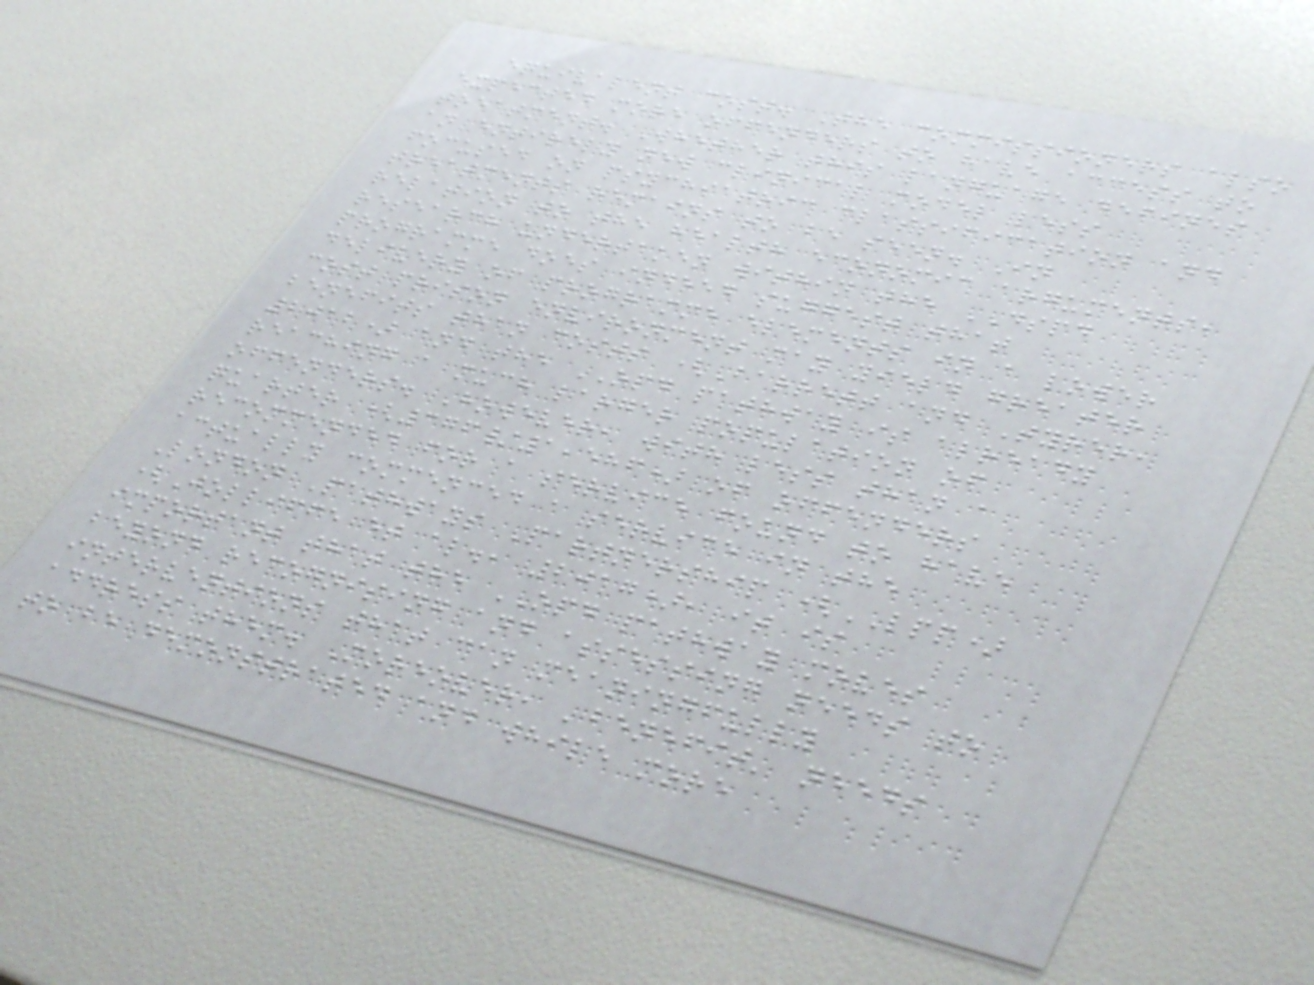equivalent cost. The commissioners also
expected more offenders to have access to
treatment. Whether this language defines
an entirely new clinical model less
focused on psychiatric classification and
treatments remains to be seen. In
relation to the health economic arguments,
research undertaken within the DSPD
programme does indeed suggest that
delivery of programme elements in a lower
cost prison environment may yield greater
benefits than costs (Barrett and Tyrer,
2012) and the OPD pathway is already
reaching a much larger population of
offenders. However, with less than a
quarter (376/1,586) of offenders
recommended for a service found to have
actually commenced a service in the
London Pathways Partnership (LPP)
(Jolliffe et al., 2017), it is
important that the OPD pathway moves
beyond recognising and assessing needs to
interventions that can meaningfully
address them. Moreover, 'benefit' needs
to be demonstrated and while more
